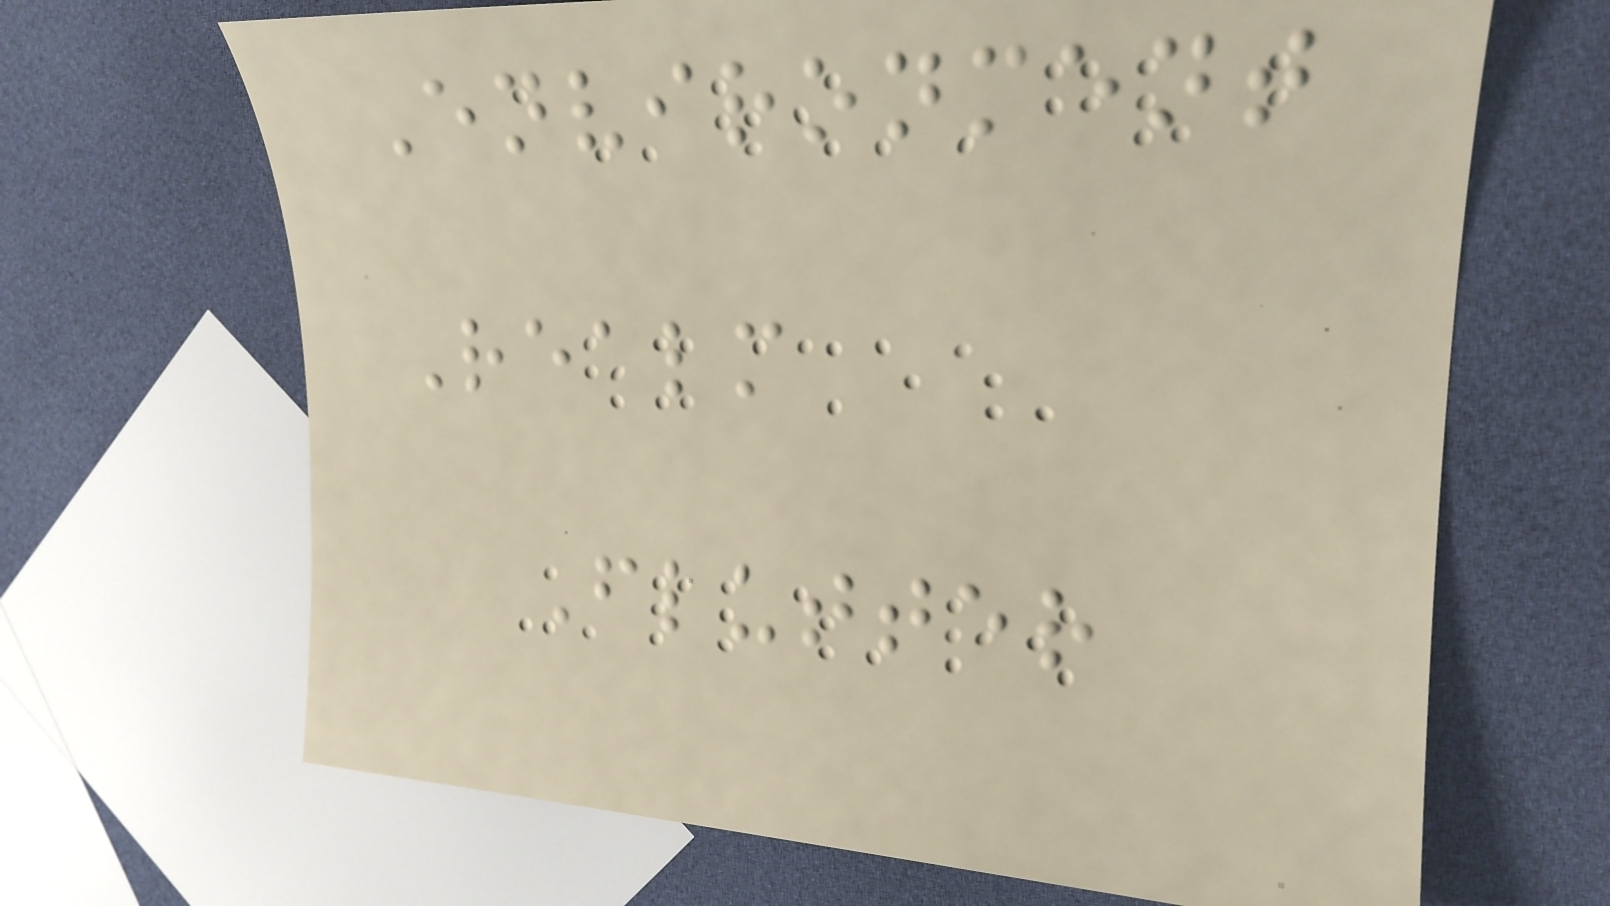Environment
Realm
Flutter
